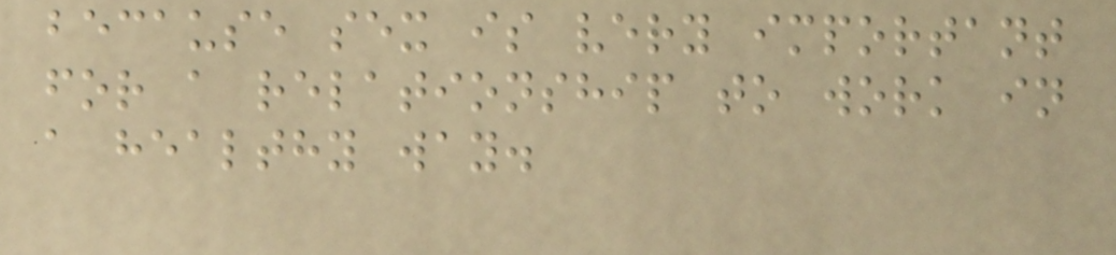because sex is very important
for a relationship to work in
a healthy way.
